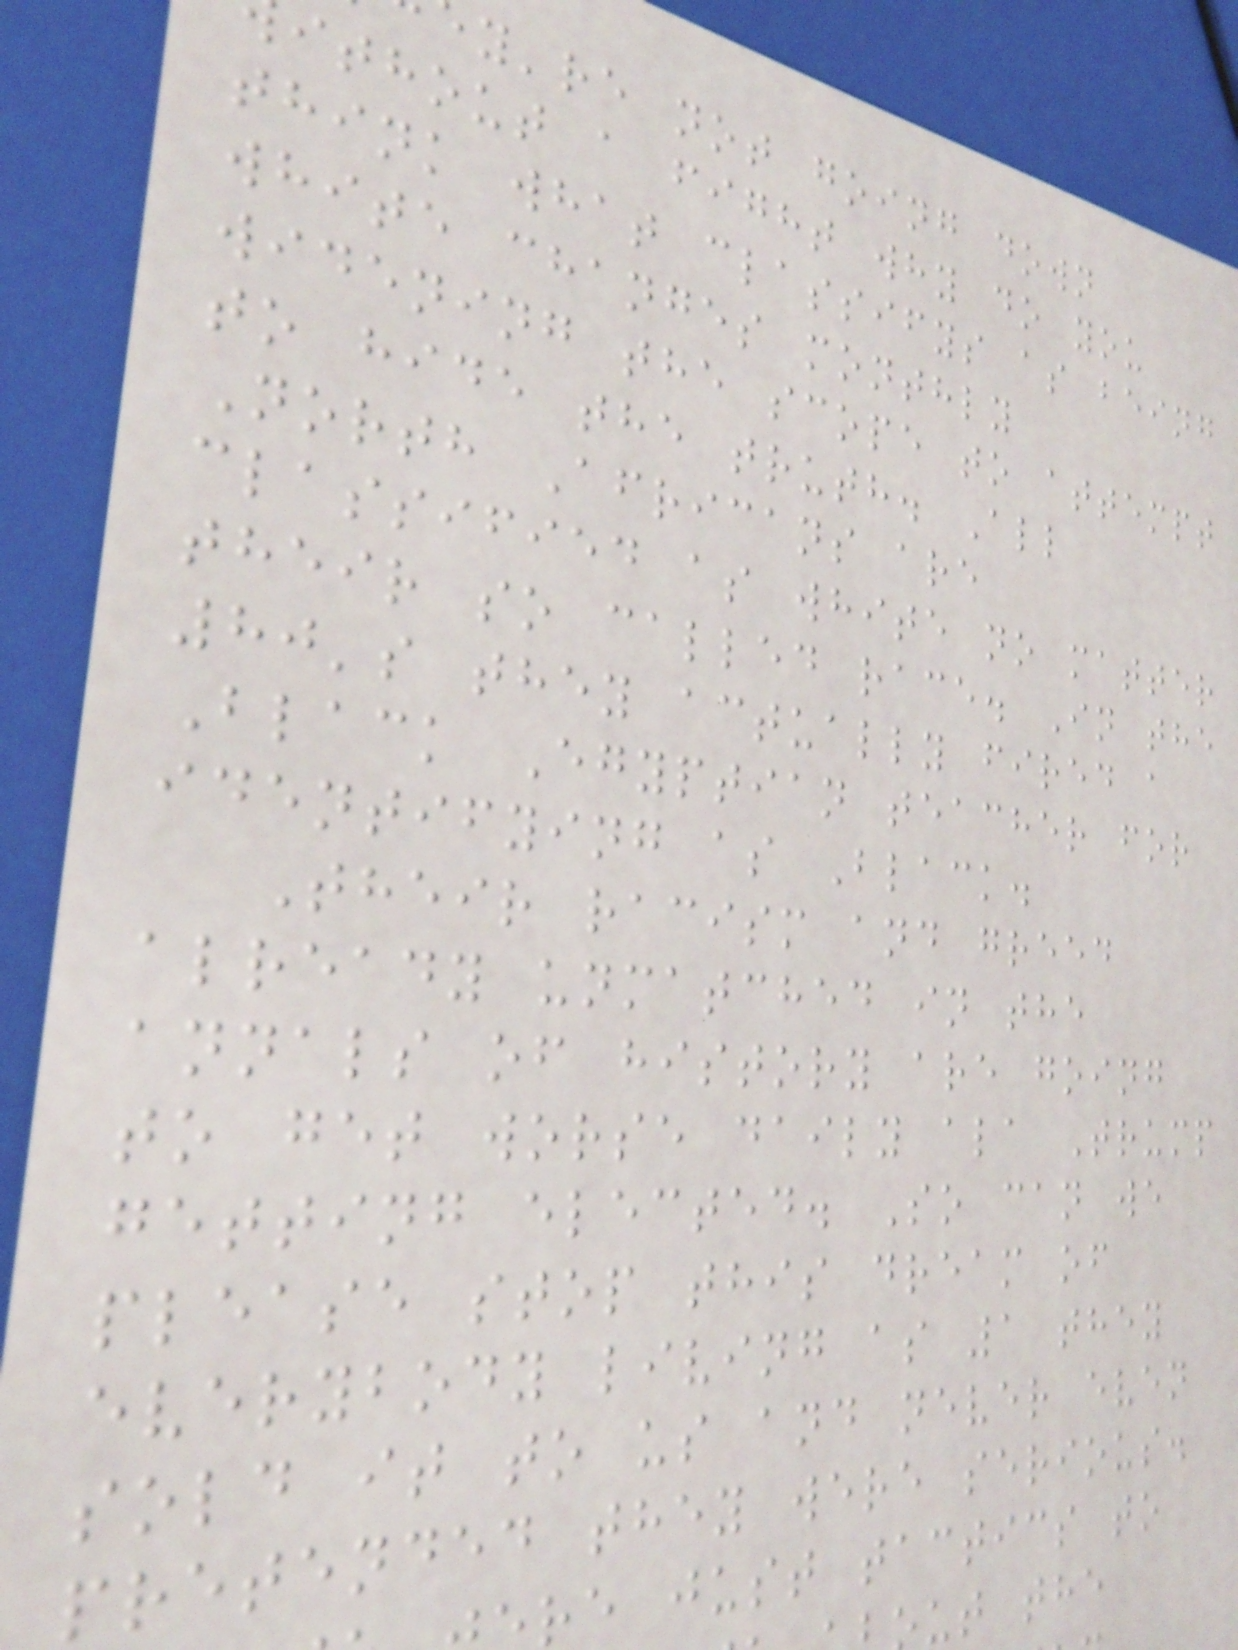y're not going down
ithout a fight why do you
think what classifys as being
white changes monthly
widening the scope to attempt
to hide the truth. All
North Africans are
classified as white no matter
their so called race. In the
80's they actually fired a
Black Egyptian teacher for
identifying as Black.
Their racism and greed
already unmatched in the
annals of history are going
to get worse daily ala Trump
getting elected. So can we
please stop this dream of
everybody living as 1 they
sold it to us and never even
pretended they were serious.
re just tactics to
